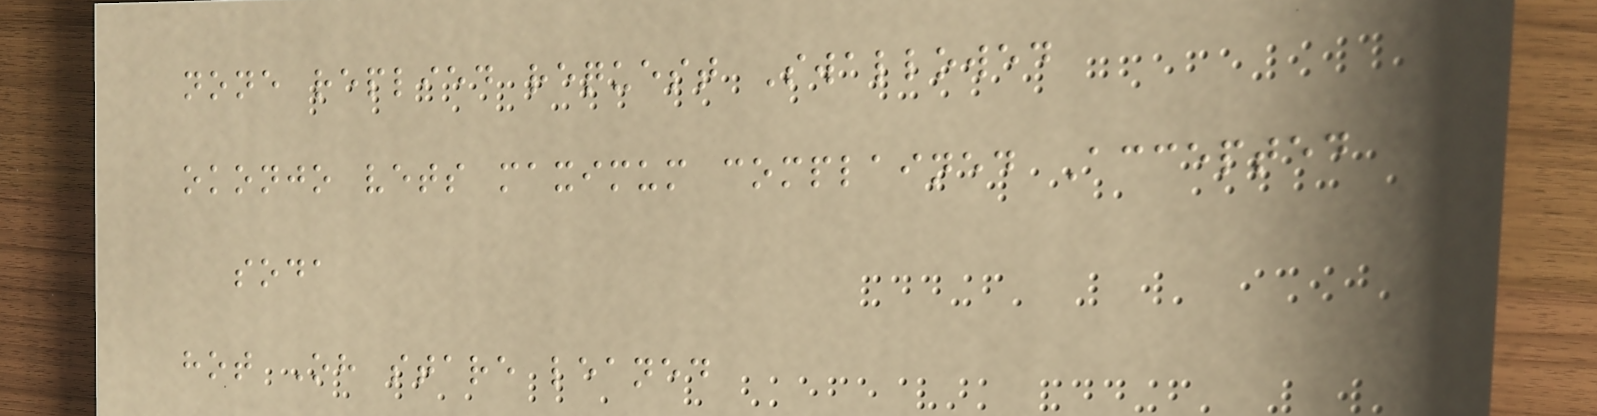none replied request Swallowed
okonjo vets maximum complained Accepted
soda
hot Oh stare leaned
